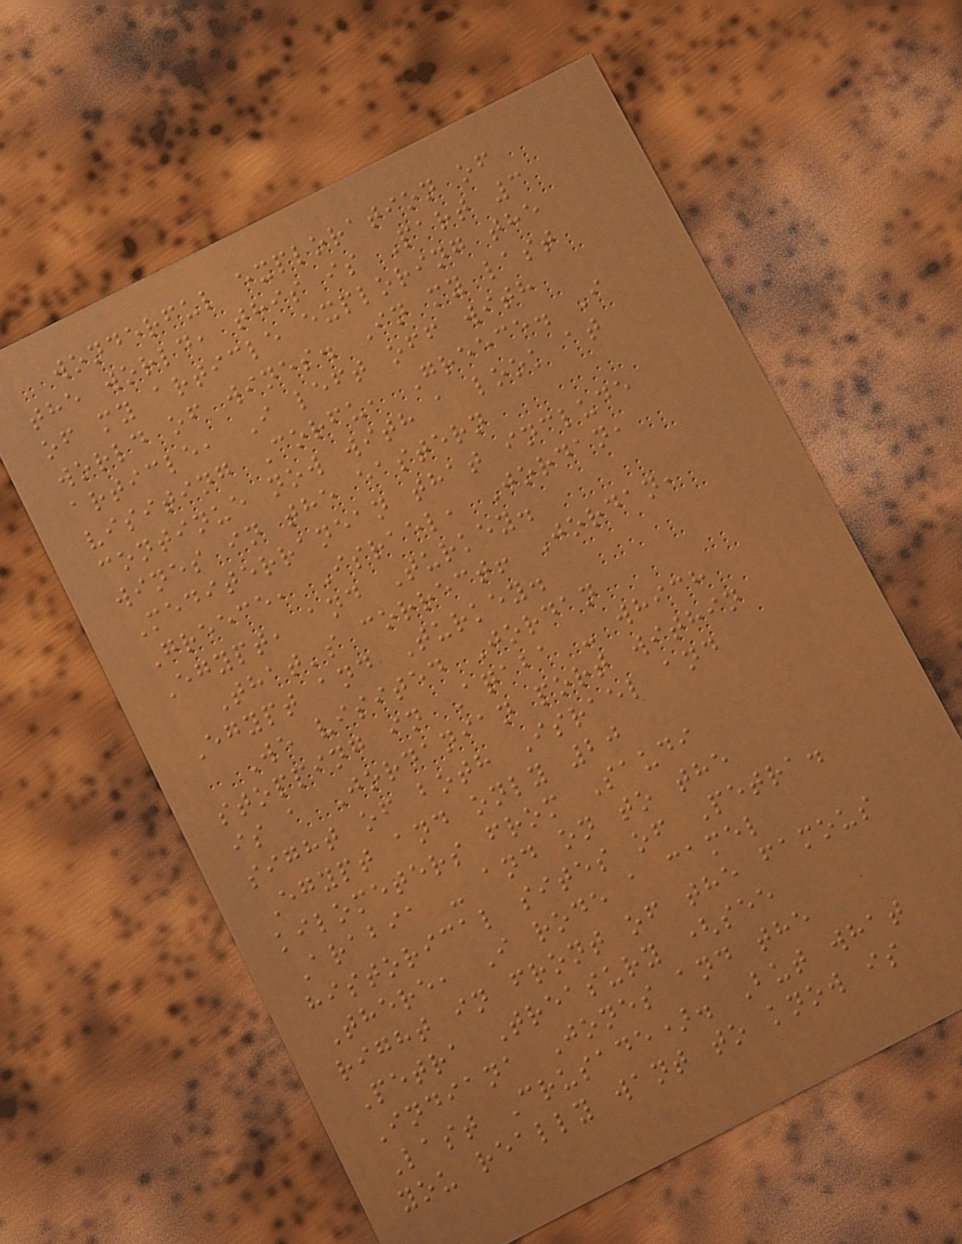wonderful exploration of
the world, this is Part 3
of my article exploring the
world of wines. In my last
article, I left off with
visiting Corfu, Greece. I
continue now with a look at
wines in the eastern
Mediterranean that include
Greece, Israel, Jordan,
Egypt, and Turkey.
That's correct! Jordan,
Egypt and Turkey.
We visited Jordan
stopping in Aqaba - which
is a Jordanian port within
sight of both Israel and
Egypt and only 20
kilometers from Saudi
Arabia - and on to the
historical sites of Petra.
There, I rode a camel
right in front of the famous
Petra Treasury (see
Indiana Jones and the
Last Crusade). But what
you really want to know is
